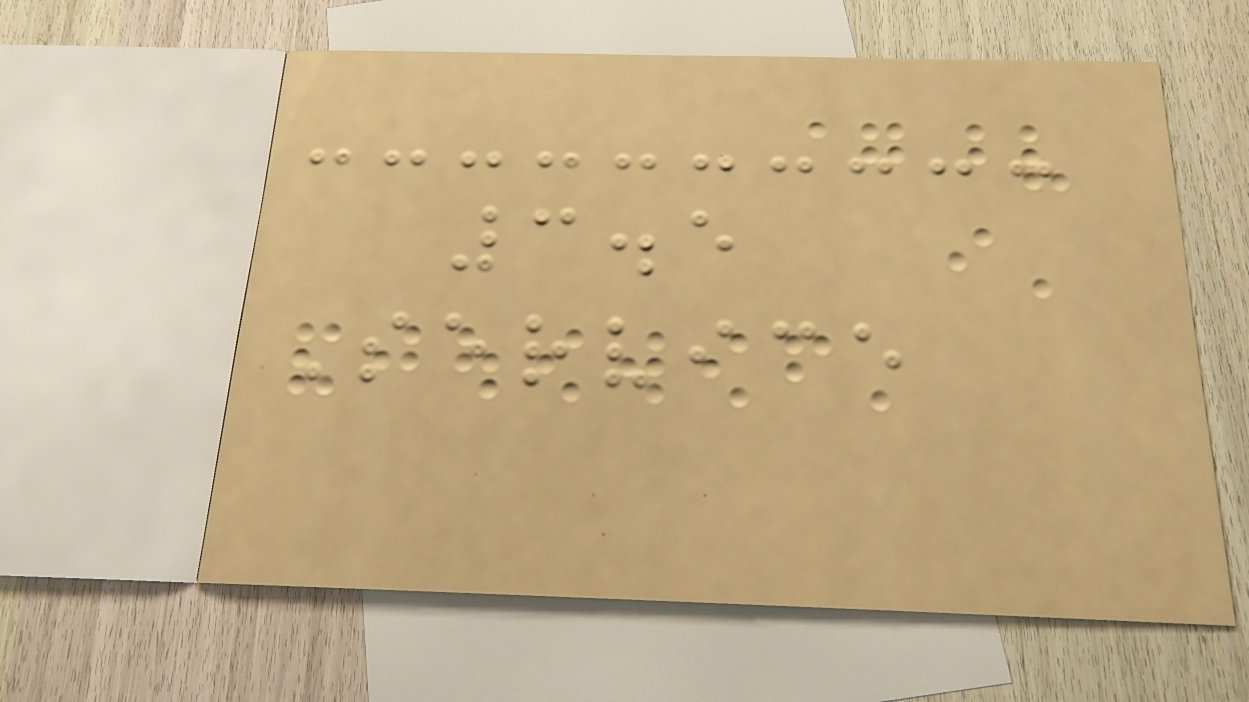3.5
Service
